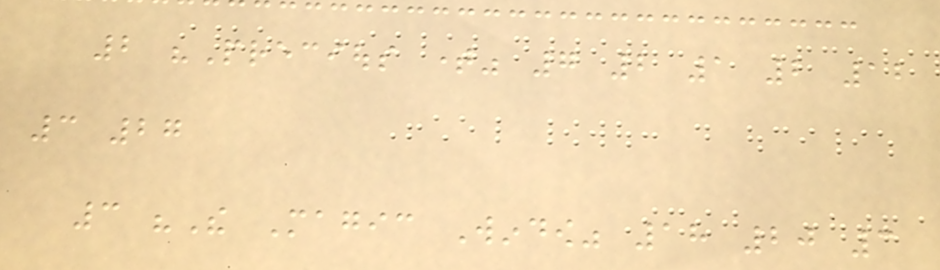2 "Precious time" 7 2 1 2 12
3 27
3 "The Magic Window" 18 20 3
